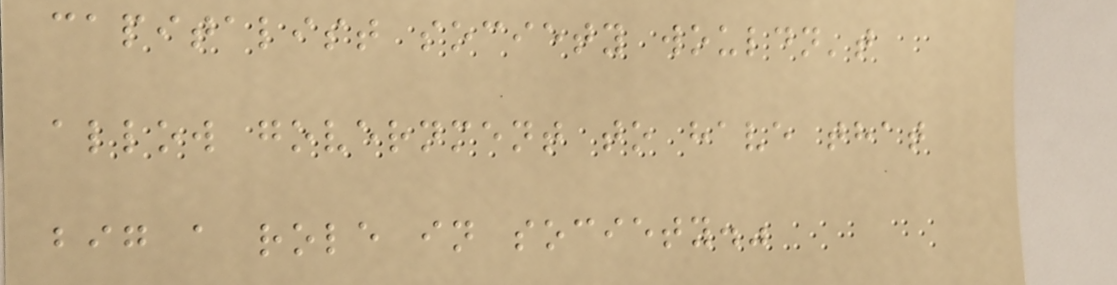capitalist society wouldn't
allow government to have that
big a role in society."
